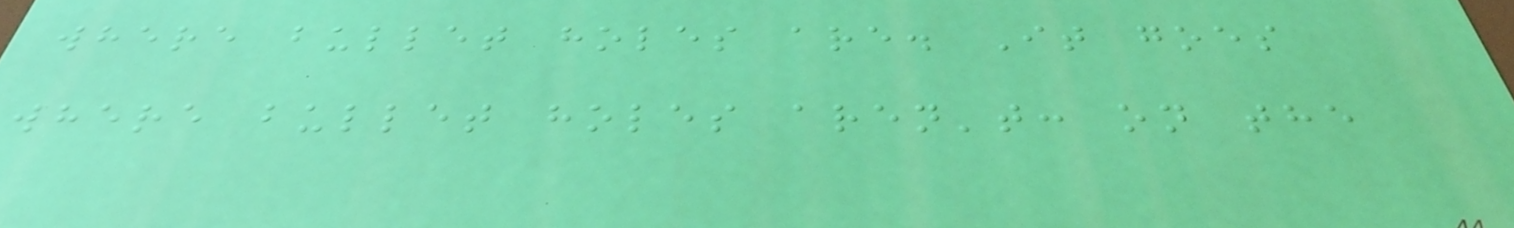where bullet holes are. It goes
where bullet holes aren't: on the
